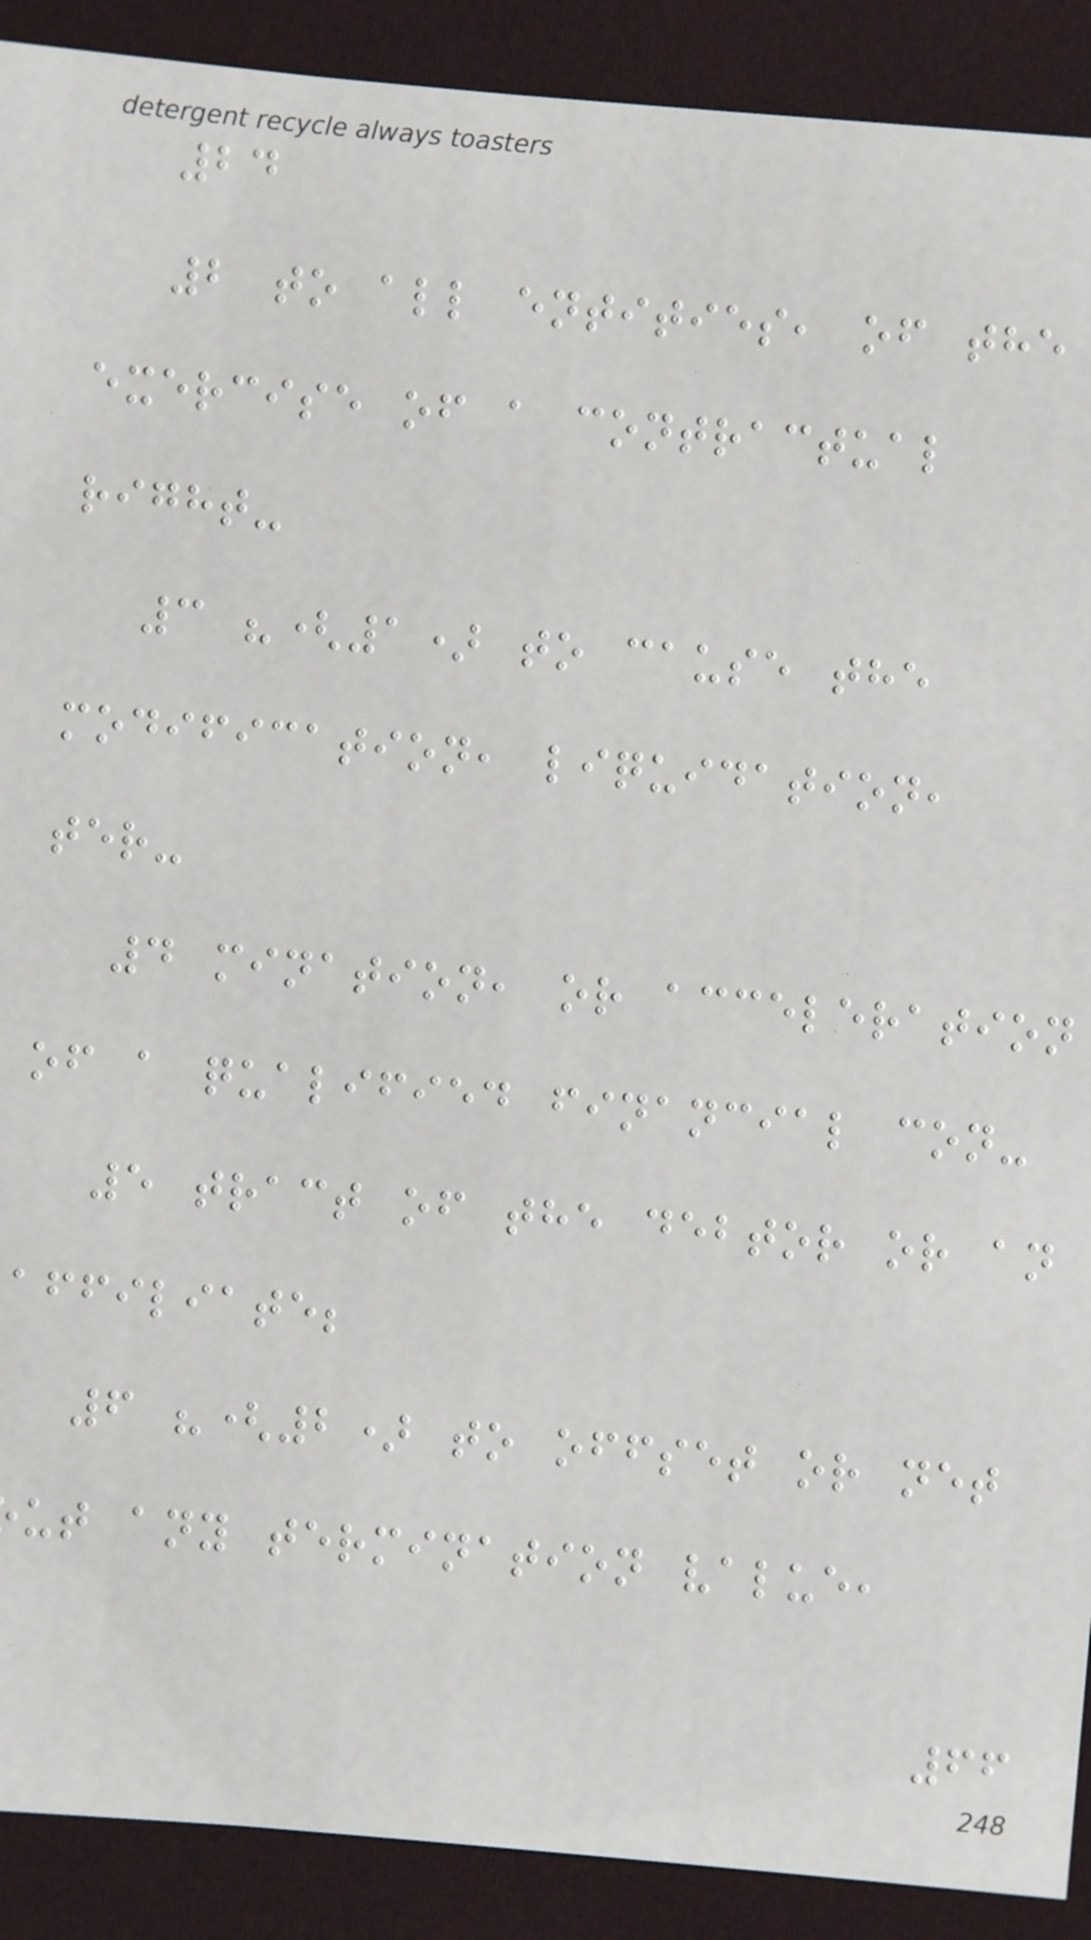24
2 to all entities, of the
exercise of a contractual
right-
3 "(1) to cause the
modification, liquidation,
ter-
4 mination, or acceleration
of a qualified financial con-
5 tract of the debtor or an
affiliate;
6 "(2) to offset or net
ut any termination value,
66
